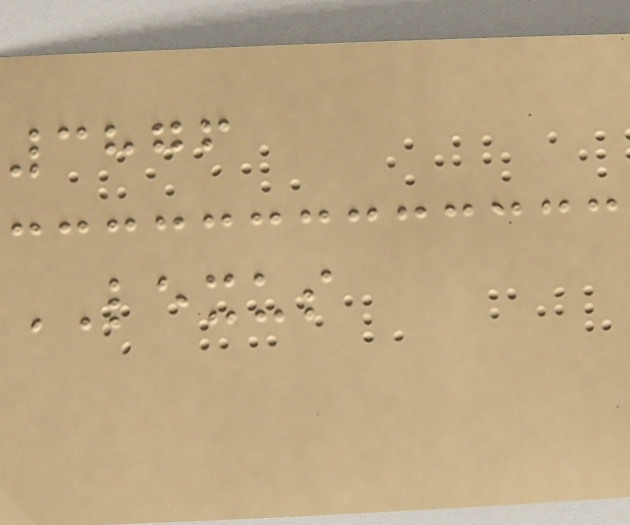3876
LEXUS
